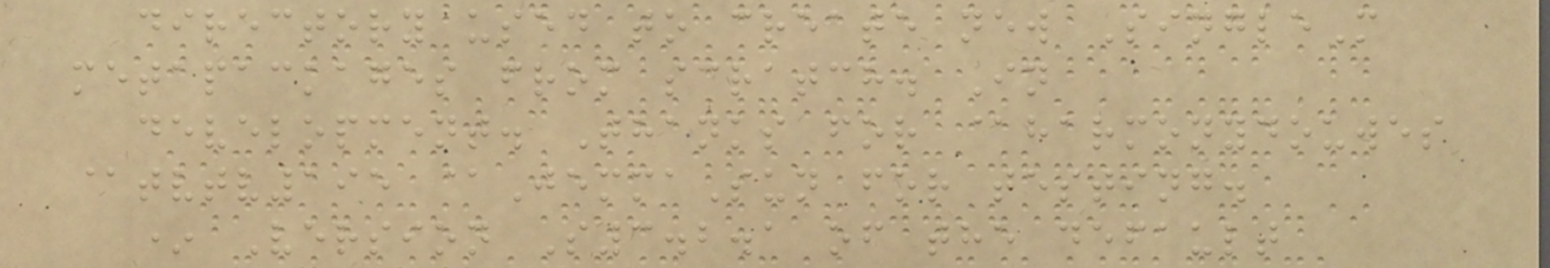directory used to create new SingleM
metapackages from scratch. In
development. Thanks for @harmonydouwes
@tvtv195 @JemmaSun for testing.
* Version S3.2.1 of the default
